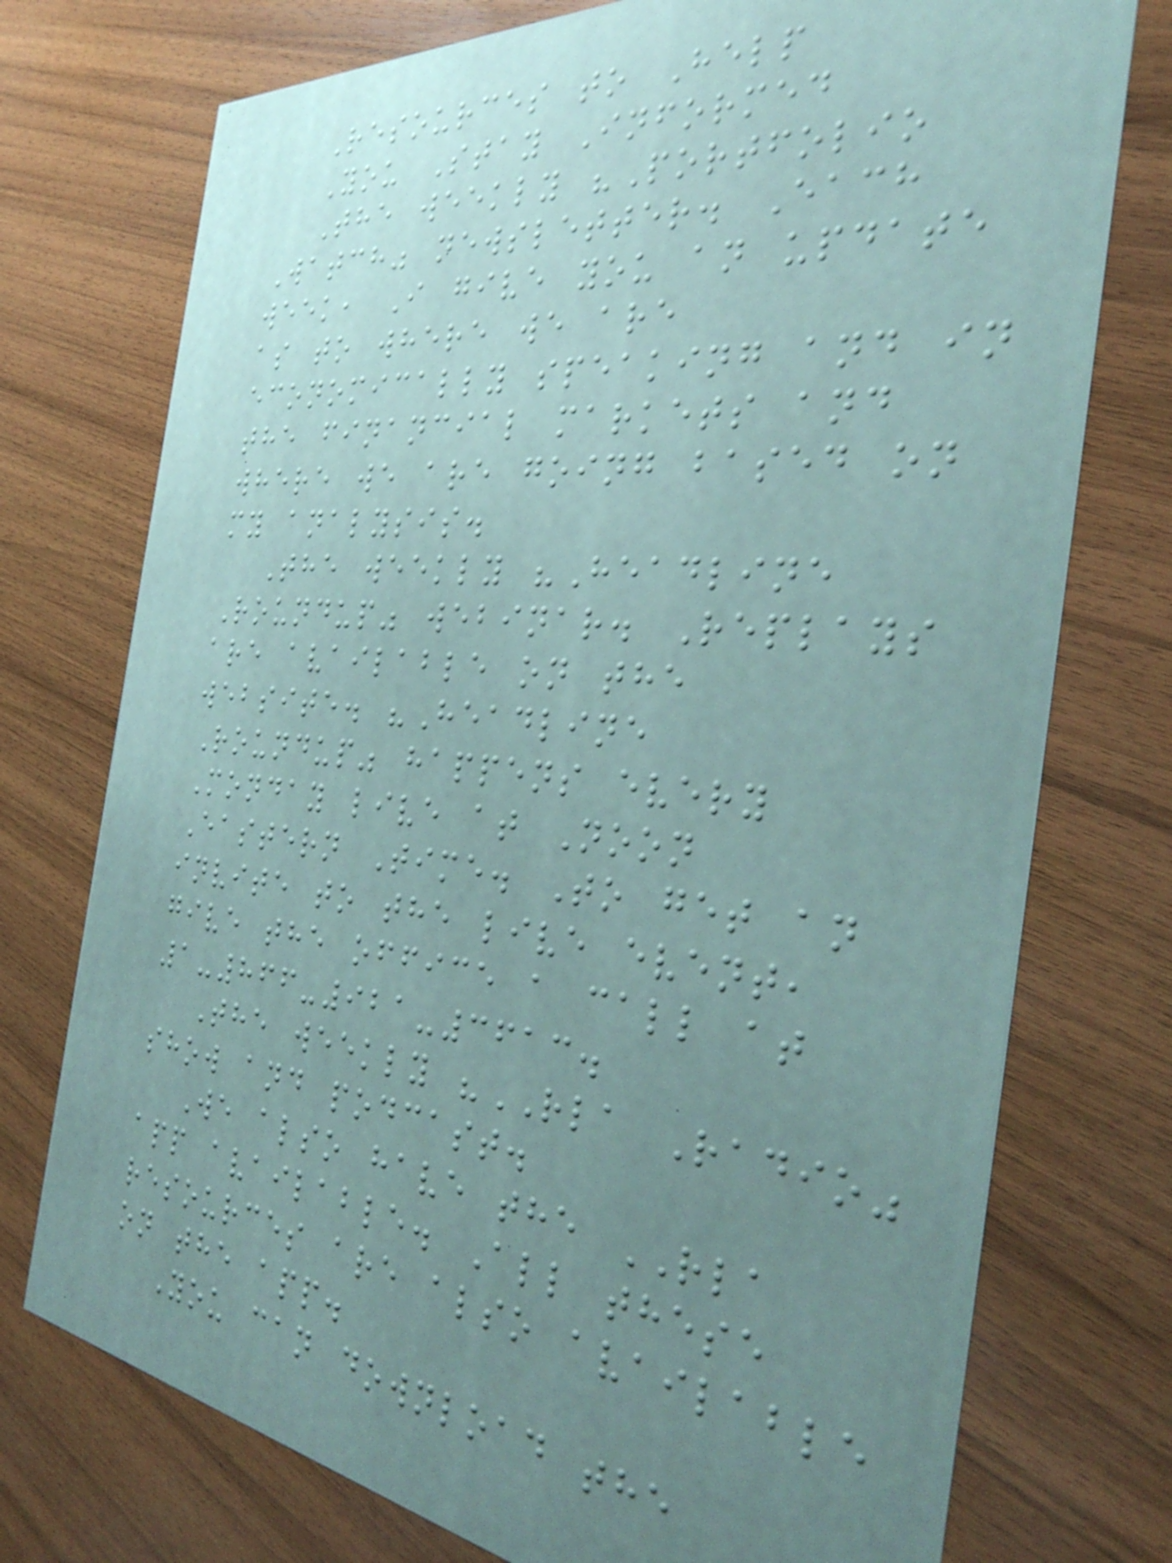Resources to Help
You Stay Informed
The weekly "Portfolio
Watch" newsletter. Each
week, I give you an update
as to where we are
economically speaking and in
the financial markets and
where we are going based on
my analysis.
The weekly "Headline
Roundup" webinar. Replays
are available on the
website. "Headline
Roundup" happens every
Monday live at Noon
Eastern Time. To get an
invite to the live event,
give the office a call at
1-866-921-3613.
The weekly "RLA Radio"
show and podcast.
We also have the RLA
app available. All these
resources are also available
on the app.
You can download the
